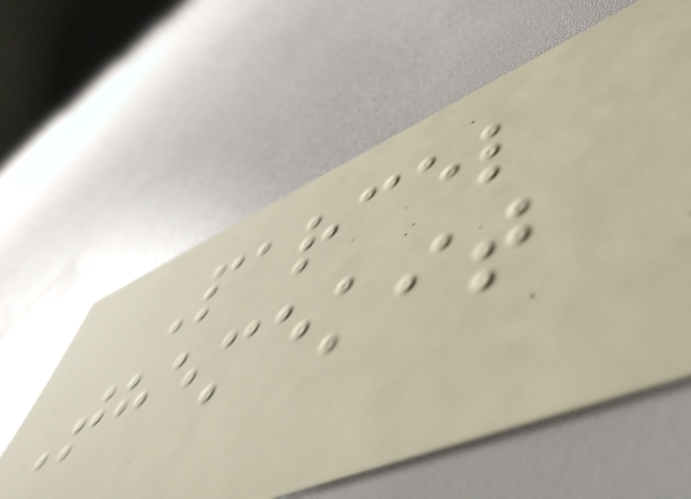Parcel
Themekit
